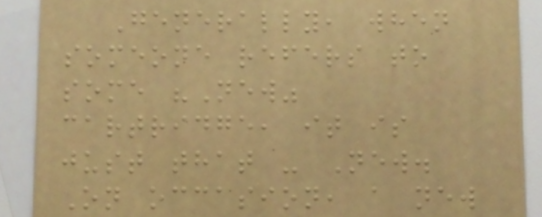Generally, when
someone refers to
some "New"
cartridge, it is
just that - New.
On occasion, a new
